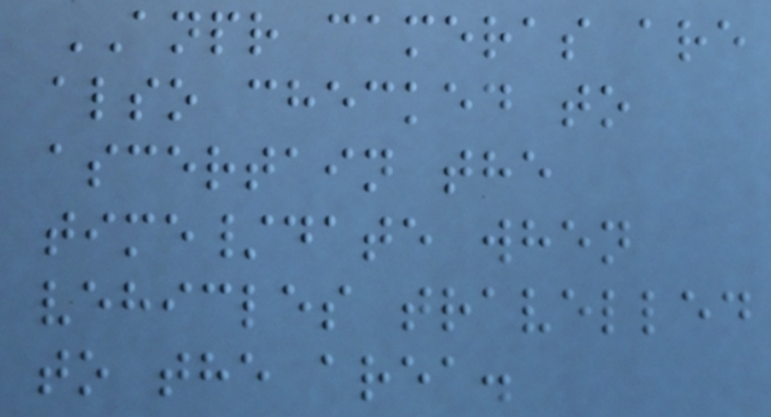ANPR cameras are
also checked to
ascertain the
time/date when
vehicles travelled
to the area.
